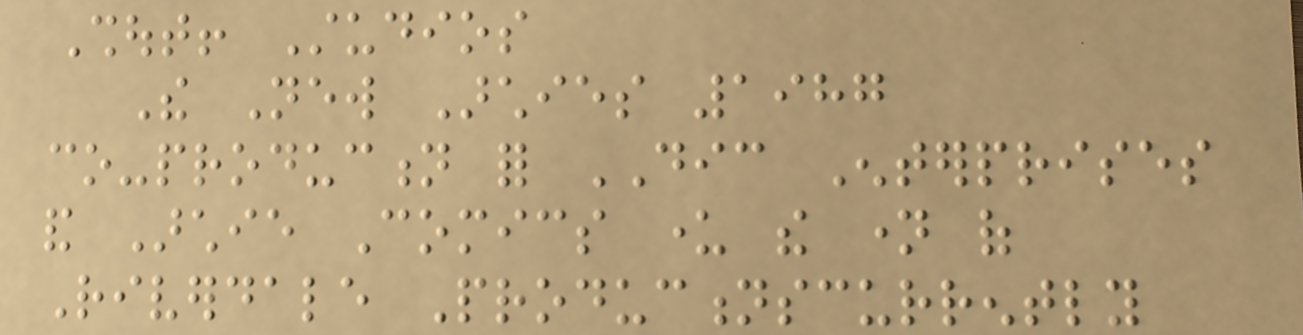Shout! Studios
The New Archies 1987
co-production for DIC Enterprises
and Archie Comics under the name of
Riverdale Productionscurrently
